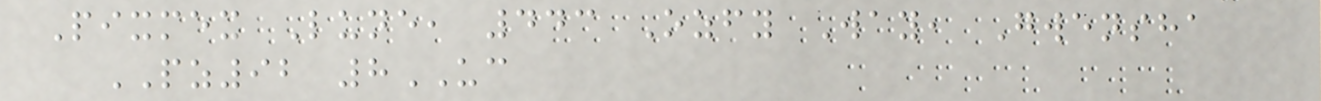Pixmex Lune, 443 Ozfy Way, Gwensha
PZ92 8UC
